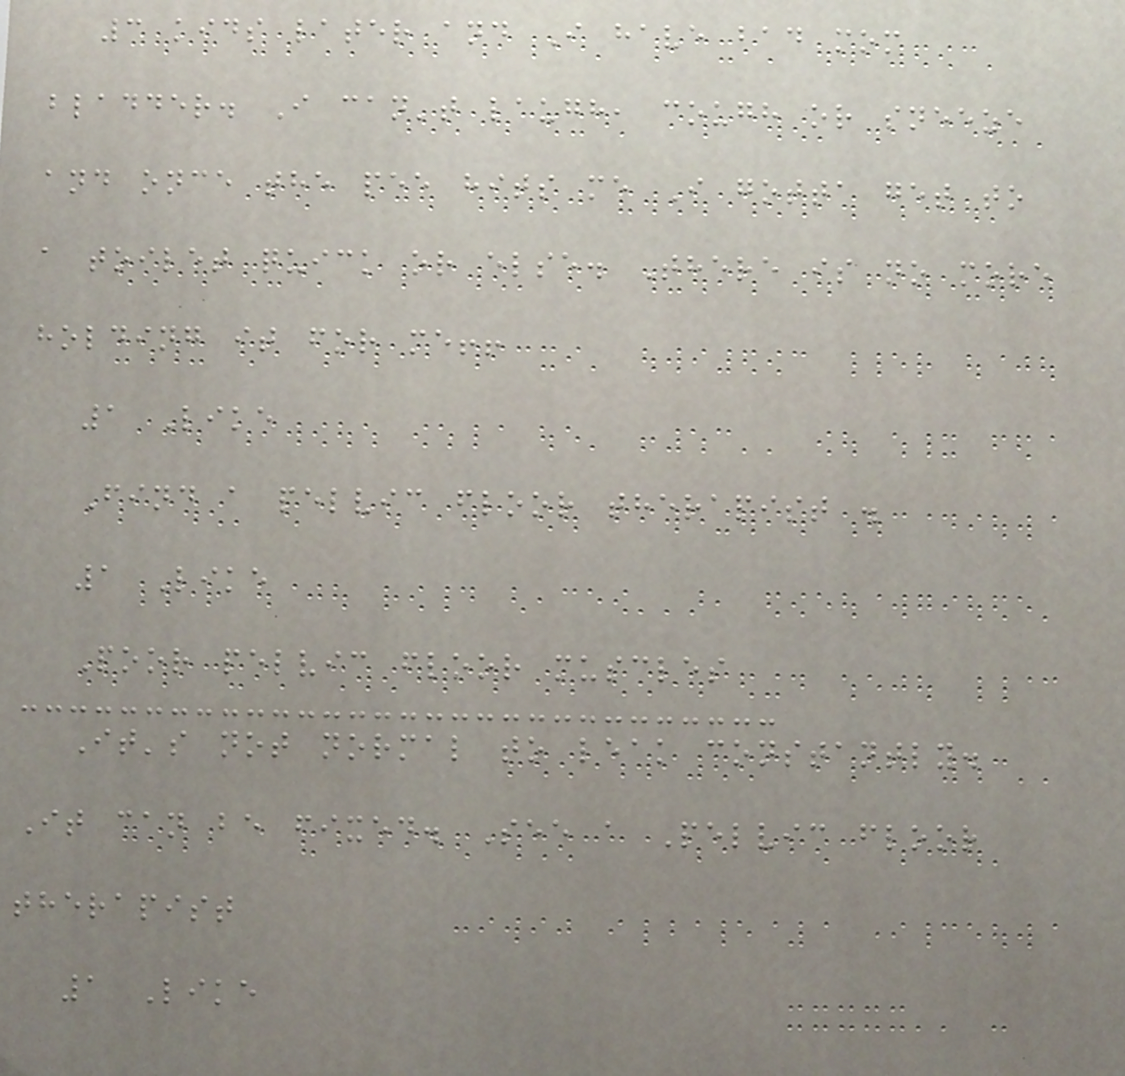3 kids later and I have bad mom
bladder. I can't laugh, cough or sneeze
and once the pee hits me I gotta get to
a toilet quick or else. There is no more
holding it for me!!
1 Like
Find a pelvic floor therapist .
1 Like
Poor pelvic floor muscles
It's not normal to leak constantly.
It can be fixed. See a Pelvic floor
therapist
1 Like
